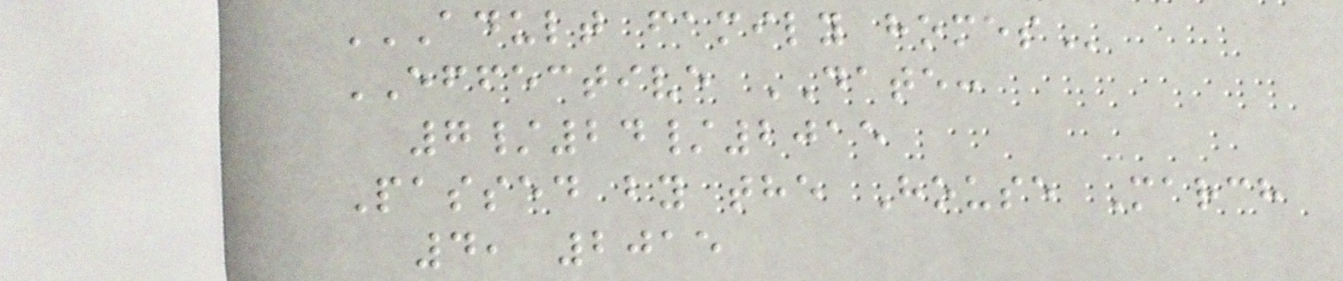ADULT FAMILY HOMES
EFFECTIVE DATE:
7/24/2015
Passed by the House March
4, 2015
